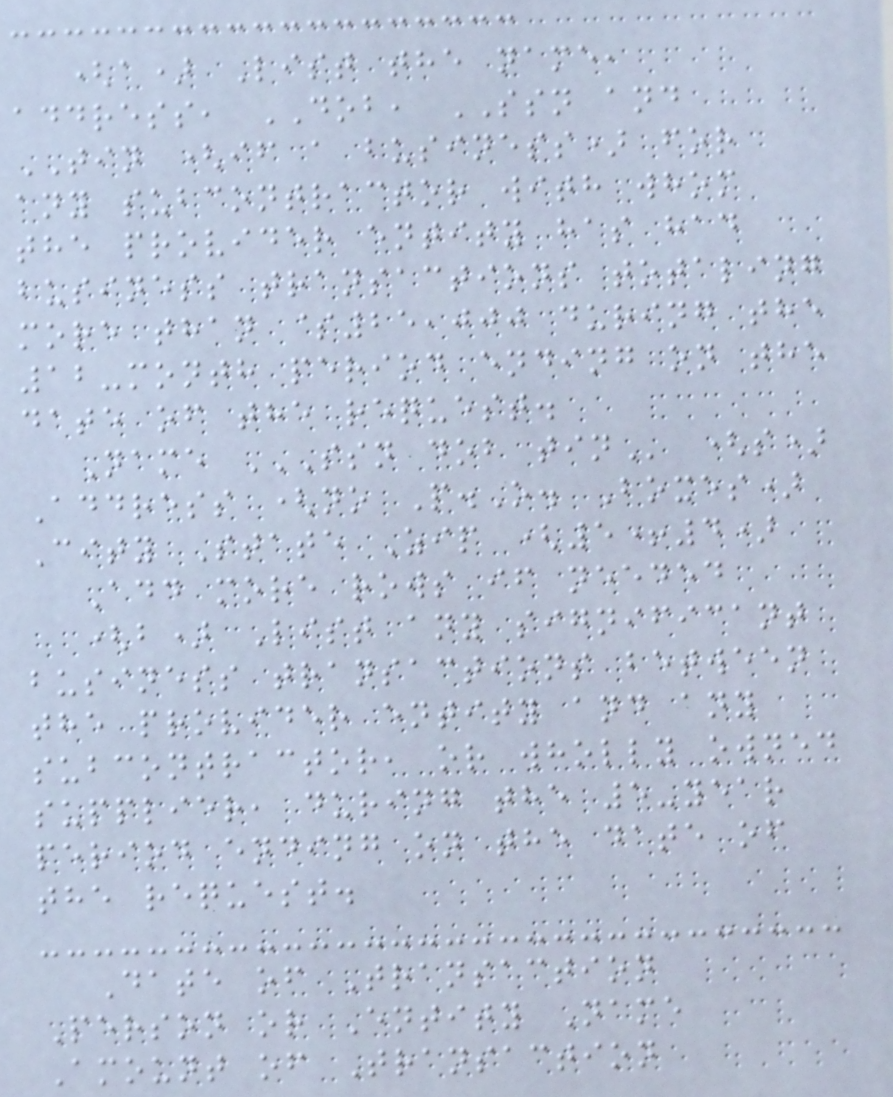(a) List the name,
address, DOB, SSN and
TIN (if a business) for
any subcontractor with whom
the provider entity has had
business transactions totaling
more than $25,000 during the
12-month period ending on the
date of the request.
Name SSN DOB TIN (s)
Address (no P.O. Boxes)
City State Zip (5+4)
Add more rows if needed
(b) List any significant
business transactions between
the provider entity and any
subcontractor, or wholly owned
supplier, during the 5-year
period ending on the date of
the request.
Date of Transaction
Person or Entity Name
Amount of Transaction
